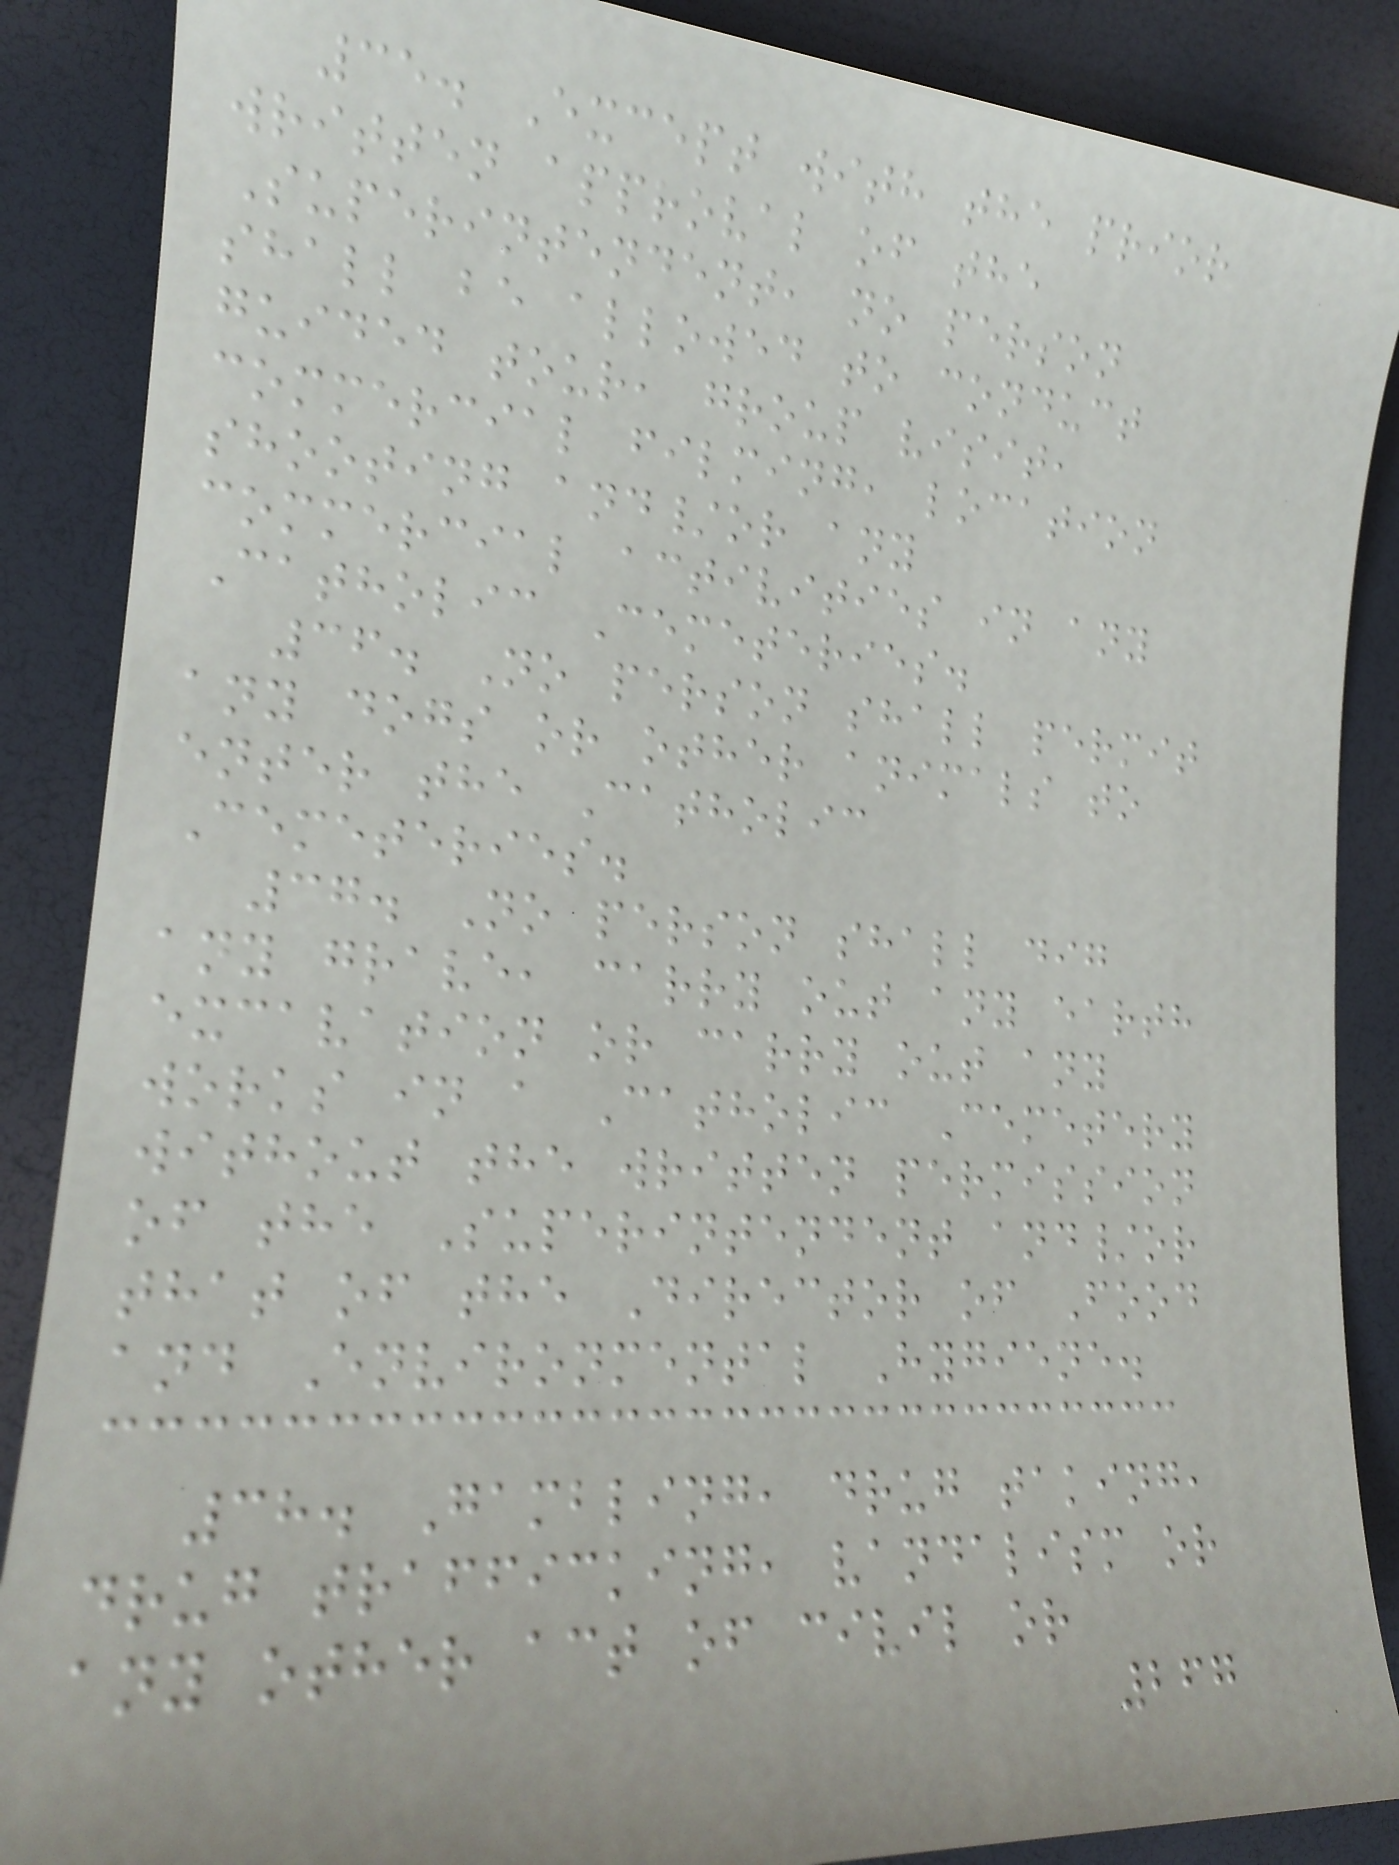35. Except with the prior
written approval of the
Superintendent, no person
shall be allowed to conduct
guided tour, group visit,
commercial filming, location
shooting and/or any
commercial activities in any
Catholic Cemeteries.
36. No person shall permit
any dogs or other animals to
enter the Catholic
Cemeteries.
37. No person shall dig
any grave, carry out any earth
excavation or carry out any
works in a Catholic Cemetery
without the written permission
of the Superintendent and/or
that of the Director of Food
and Environmental Hygiene.
38. Gambling, drug taking,
drug trafficking, vandalism or
any other act of civil or
267
